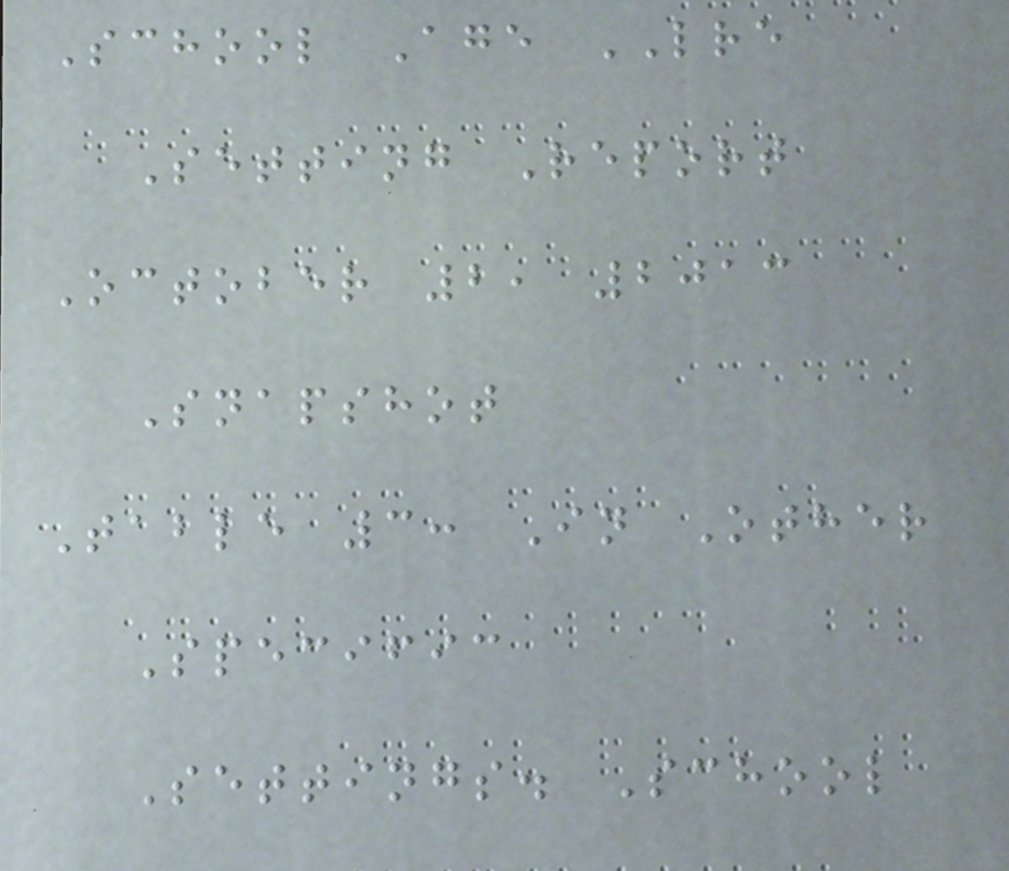School Age LRE
Setting Report
October 2, 2013
Snapshot
Table 3: In Other
Specific
Settings. School
